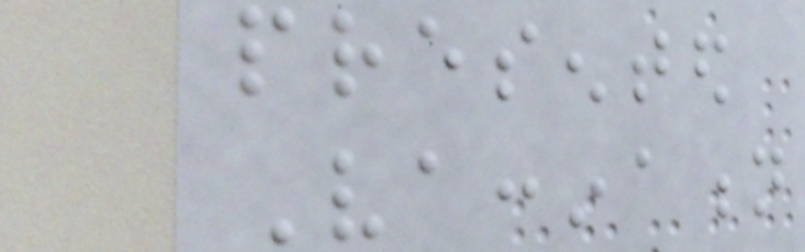presented
Vaccination
